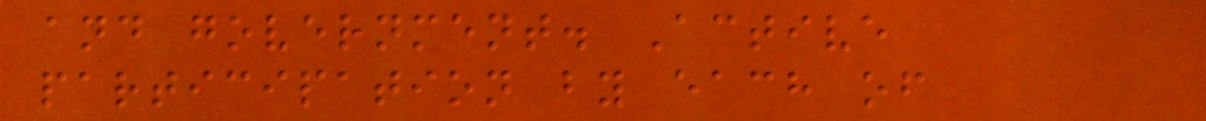and government. Active
participation by each of
